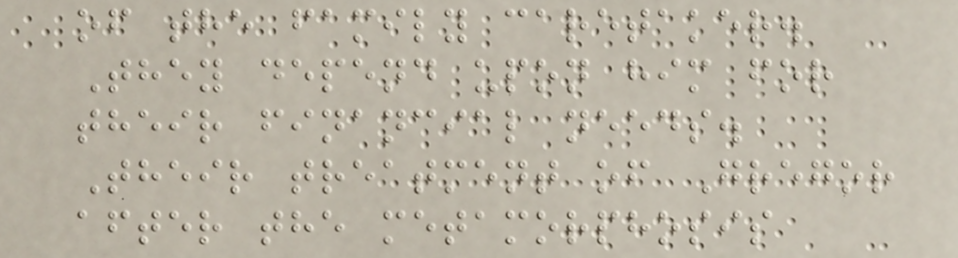of the family caretaker.
They depend upon him for
their financial needs.
Their treatment of Gregor
after the metamorphosis
